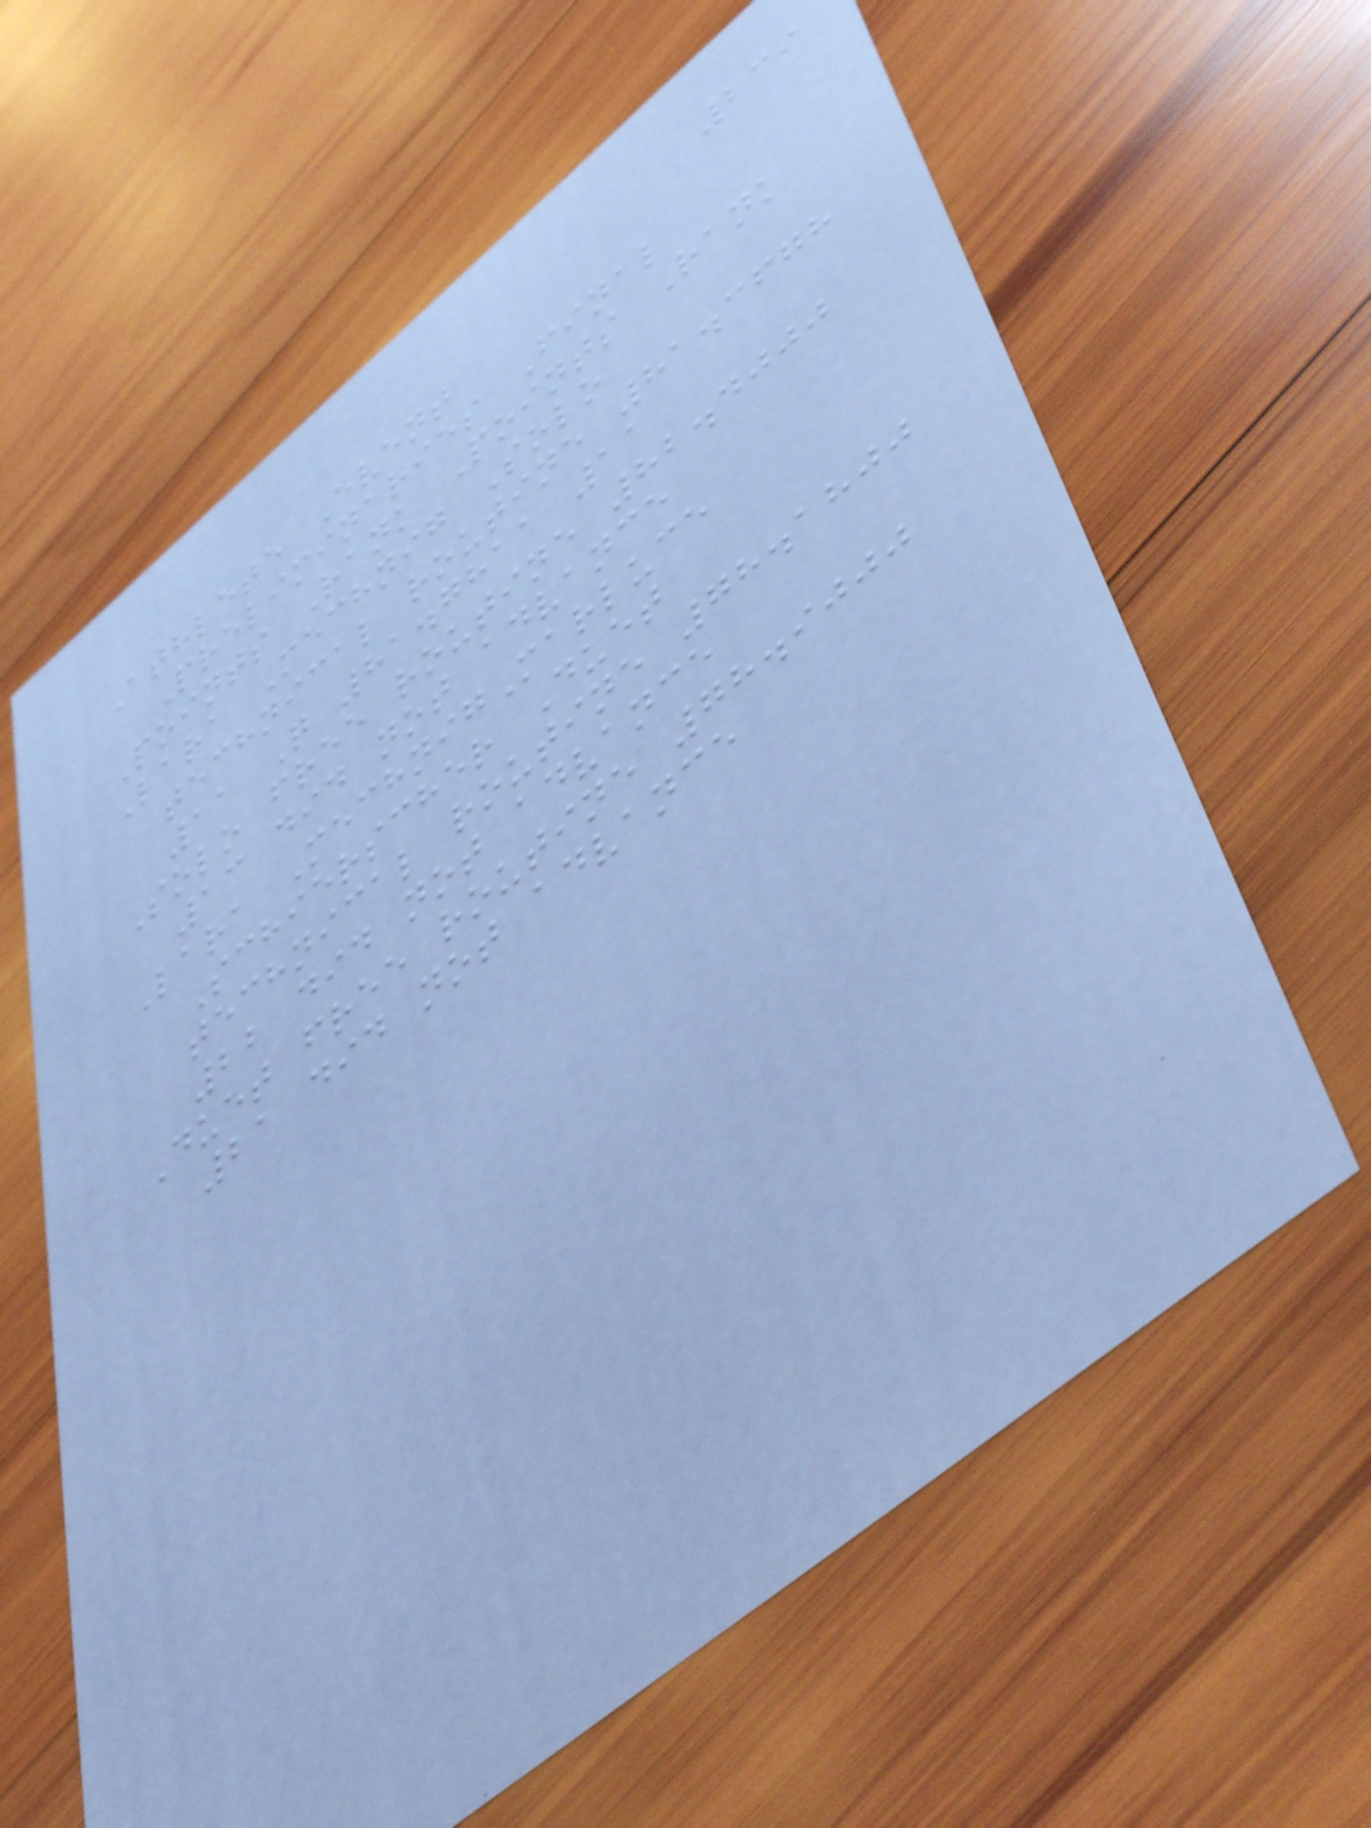239
Athlete Event
Preliminaries Final
Points Rank Points Rank
Lara Mechnig Solo
technical routine 81.3678
11 Q 81.7811 11
Solo free routine 82.4000
13 did not advance
Lara MechnigMarluce
Schierscher Duet
technical routine 78.1800
22 did not advance
Duet free routine 78.9000
21 did not advance
